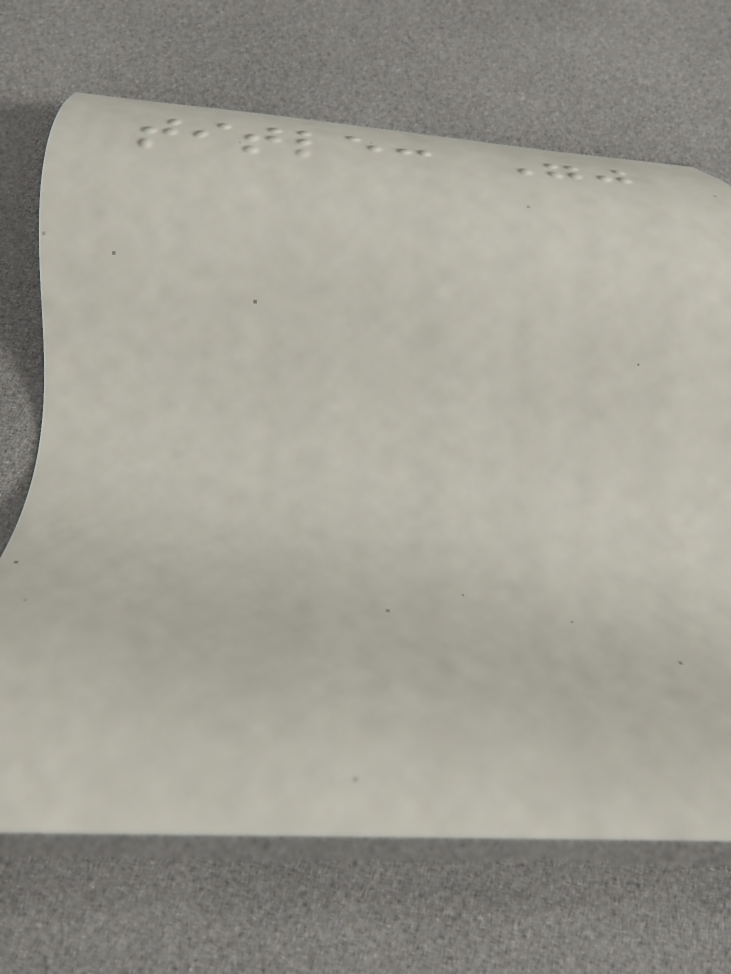title: ""
